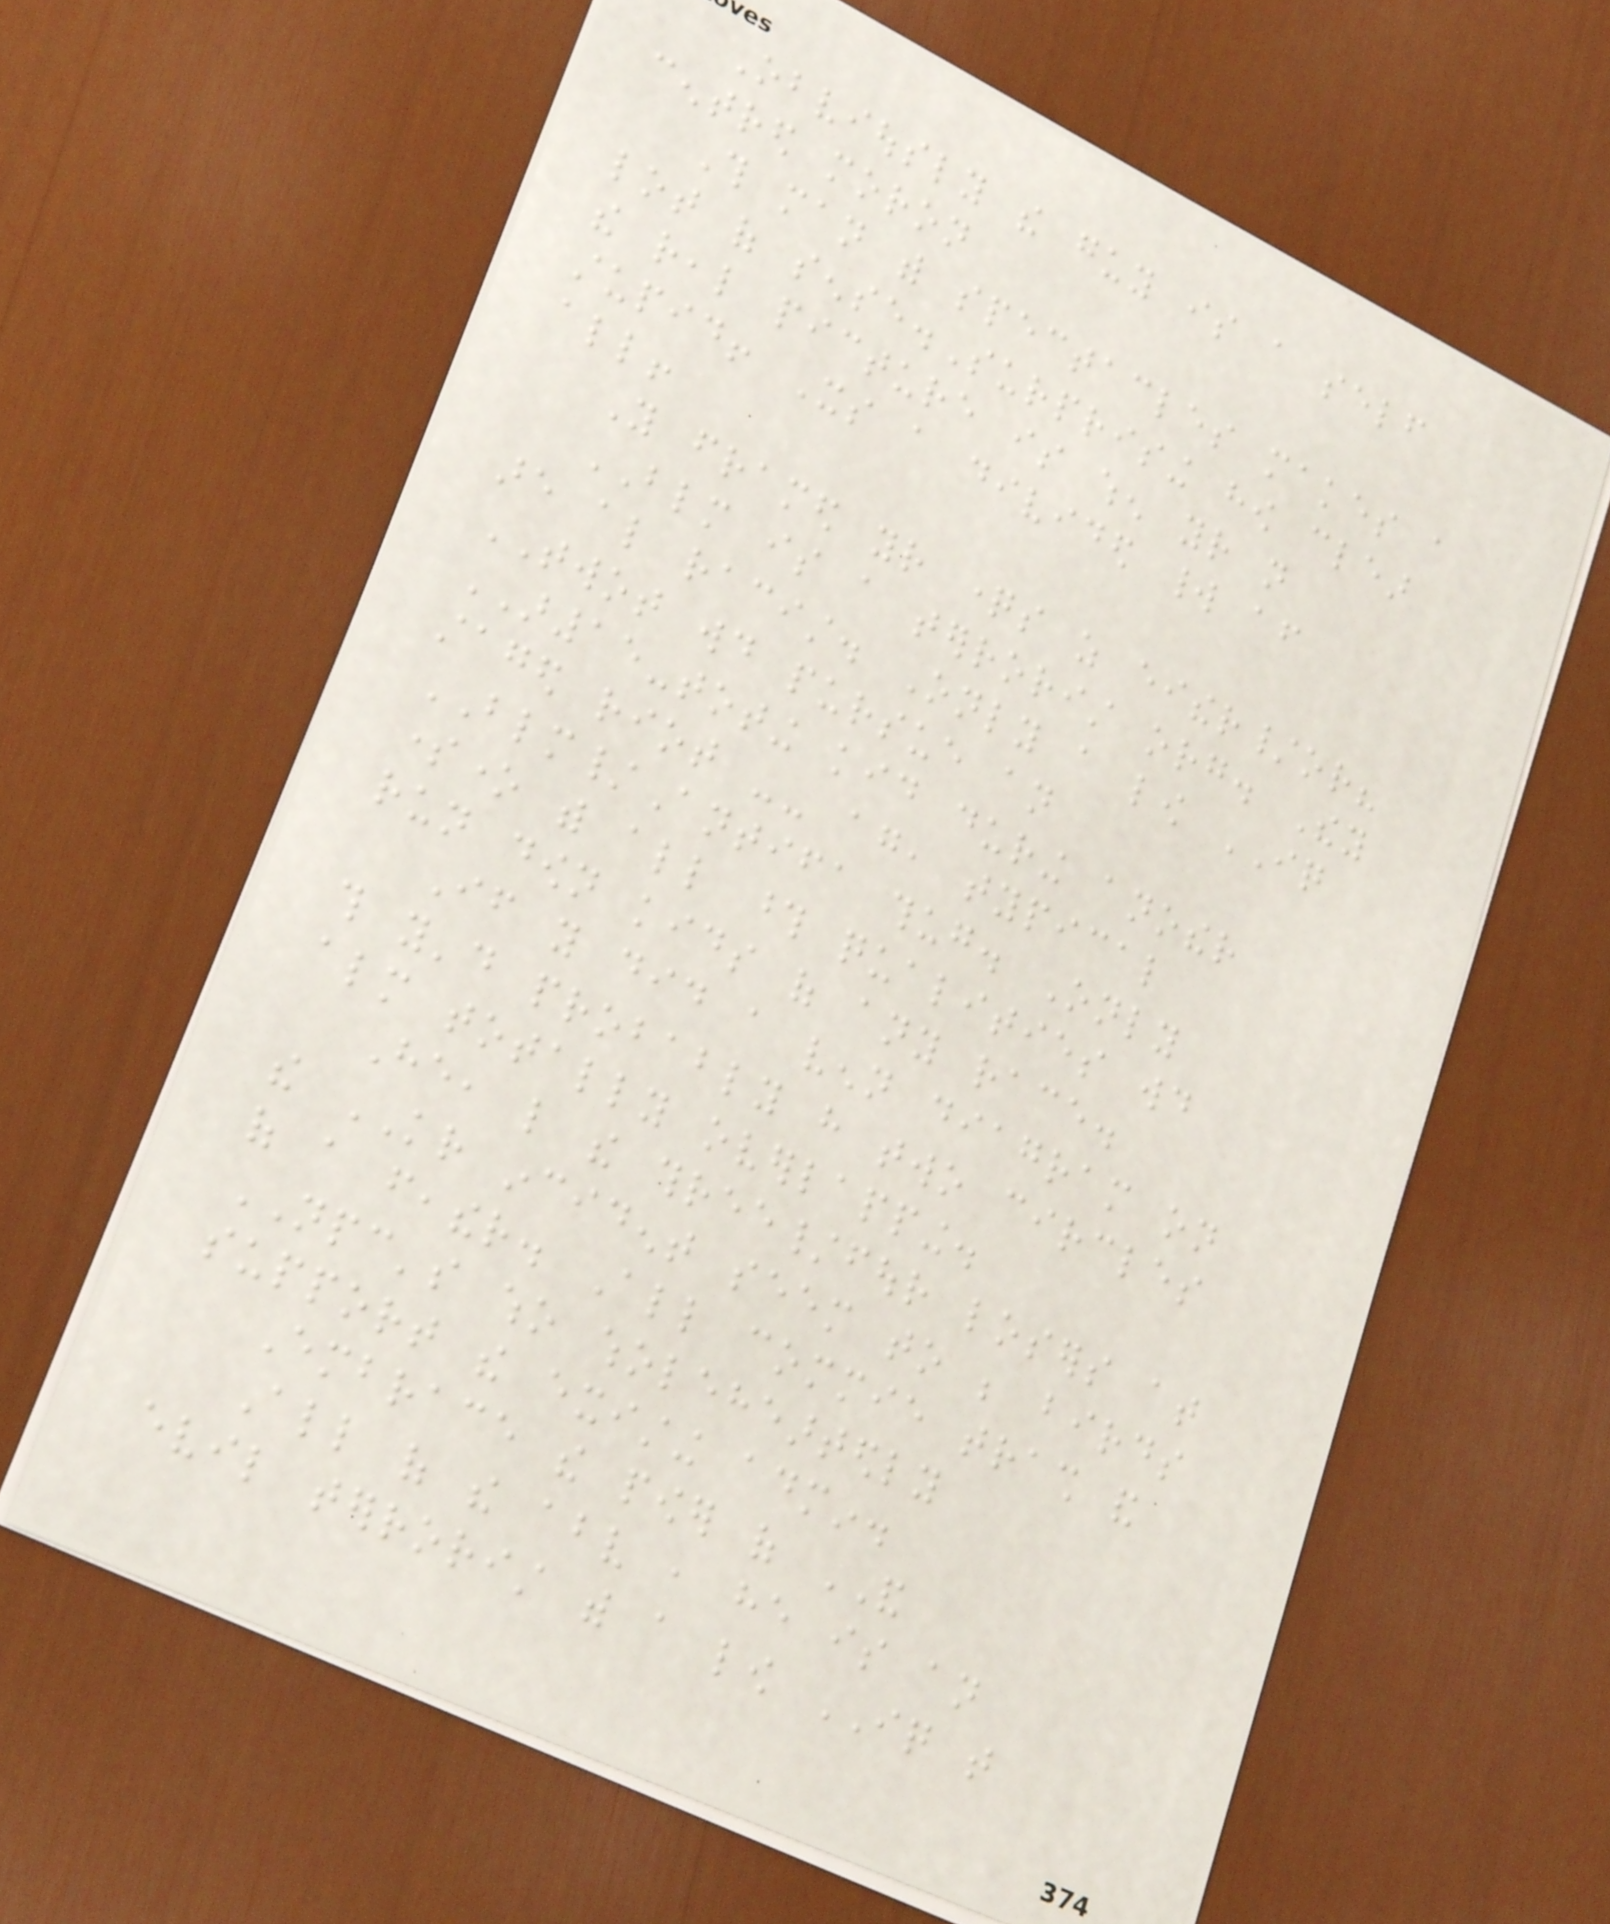Obviously the guy is a self
centred moron
This man with spectacles makes a
lot of sense.Surprising how clear
the real picture is when your not
stupid! Its a divided world after
all!
You framed your questions as either/or?
BLM is a terrorist org. They
are also racist. Only a low IQ
TWOT would pursue an
AR15-toting kid during another
staged riot -- again, typical
BLM/Antifa thug. Only
someone with all those qualities would
run down kids of any race.
If you did a venn diagram on
this you'd probably have two circles
almost totally overlapping.
He, like the three/four losers at
the KR incident seem to be birds
of a feather. All commie trash and
NPC's who wholeheartedly
support the existing admin.
Embrace the power of AND
All of the above , he is an
evil terrorist with a low IQ that
